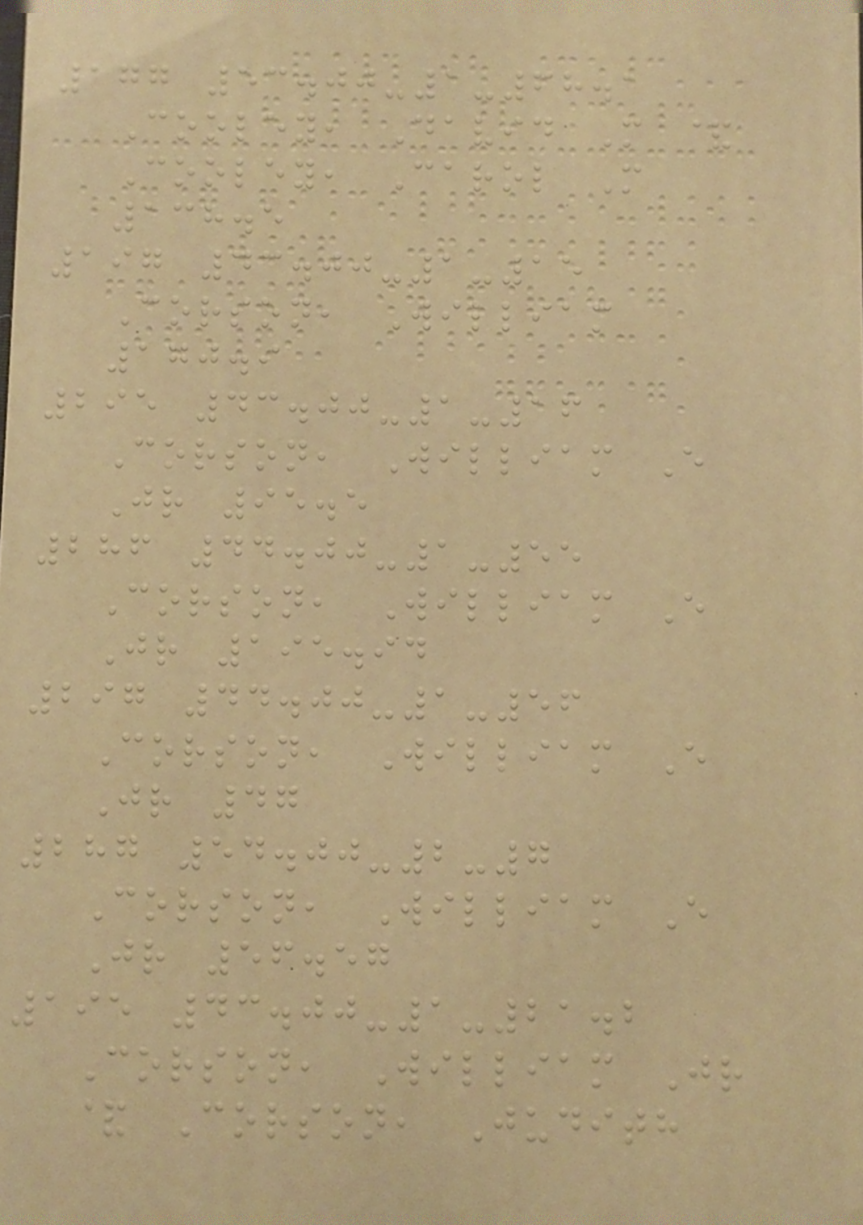177 53.00-1-68.1
Cooley, David M &
Cooley, Carol M
138.5
197 43.00-1-15
Corson, William
170.9
295 43.00-1-16
Corson, William E
Jr 95.5
286 44.00-1-55
Corson, William E
Jr 195.94
297 44.00-1-56
Corson, William E
Jr 47
287 54.00-2-7
Corson, William E
Jr 56.57
195 43.00-1-21.2
Corson, William Jr
& Corson, Judith
